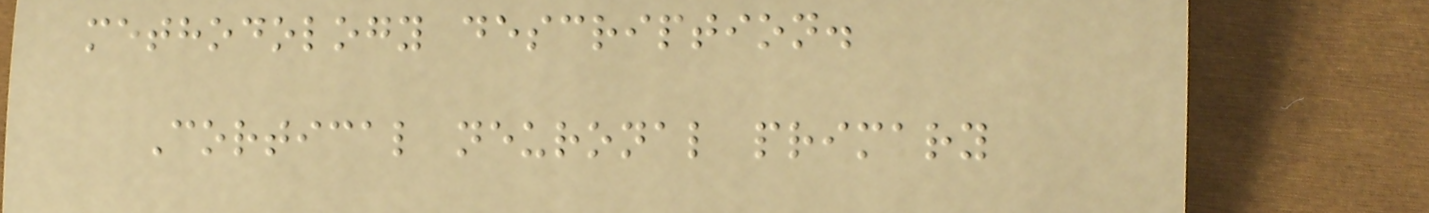methodology description.
Cortical neuronal primary
